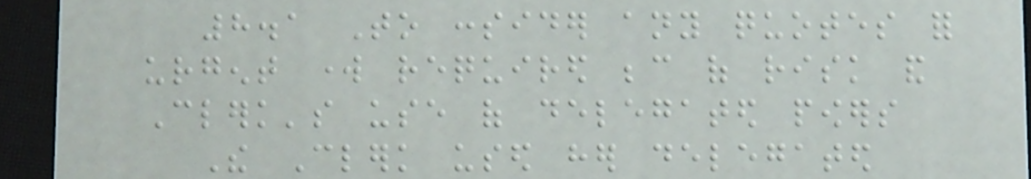8.1 To consider any quotes for
urgent work required because of risk and
Clerk's use of delegated powers
The Clerk used her delegated
